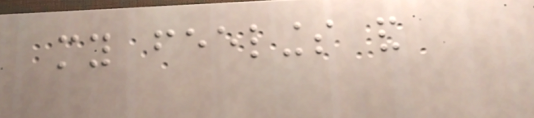my feelings and
